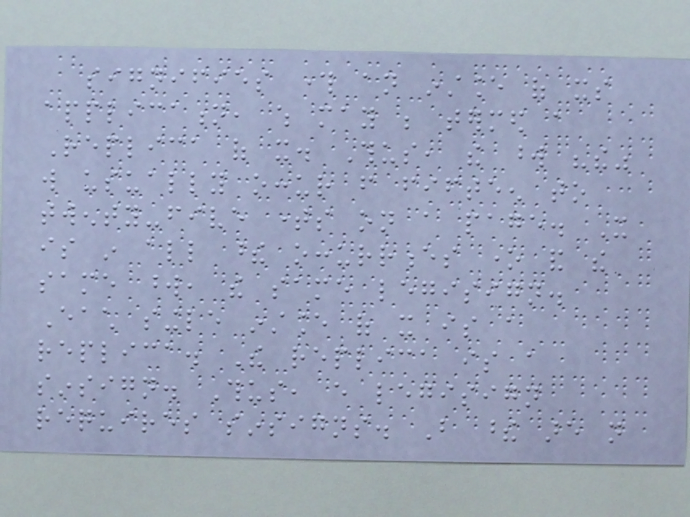signifies through an instance of its
application, which may be termed a
Replica of it. Thus, the word "the"
will usually occur from fifteen to
twenty-five times on a page. It
is in all these occurrences one and the
same word, the same legisign.
Each single instance of it is a
replica. The replica is a
sinsign. Thus, every legisign
requires sinsigns. But these are not
